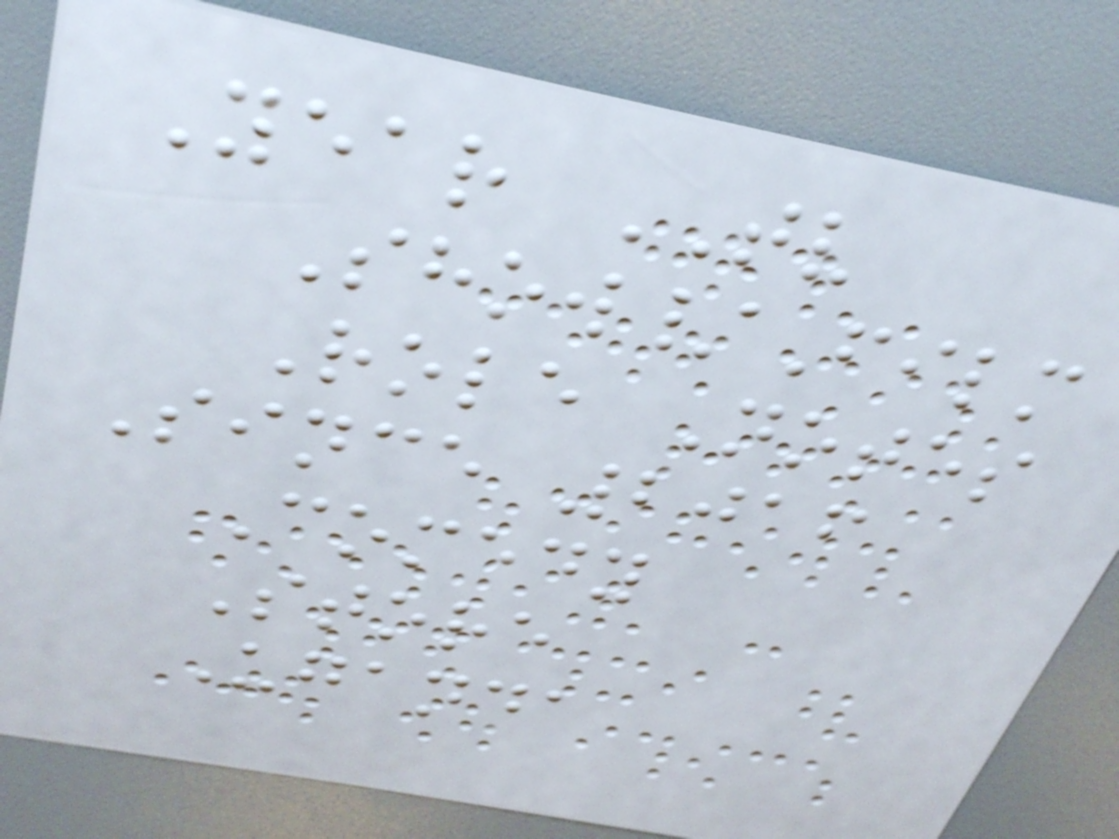Year TV
Show/Film
Role Notes
Since 2016
Comedy
Store
Uganda
